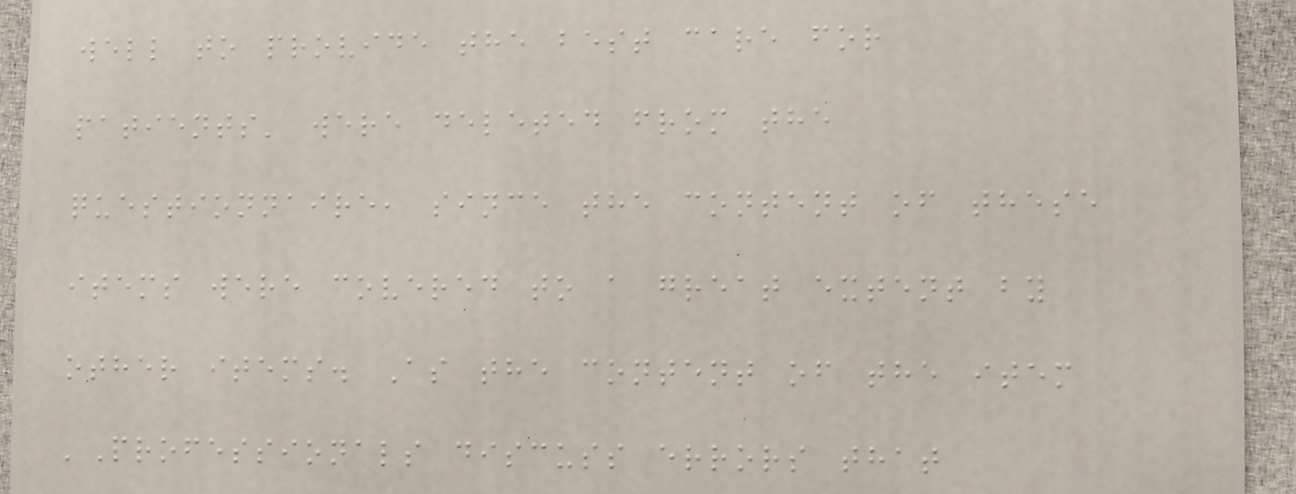well to provide the best care for
patients' were deleted from the
questionnaire, since the content of these
items were covered to a great extent by
other items. As the content of the item
'Professionals discuss errors that
